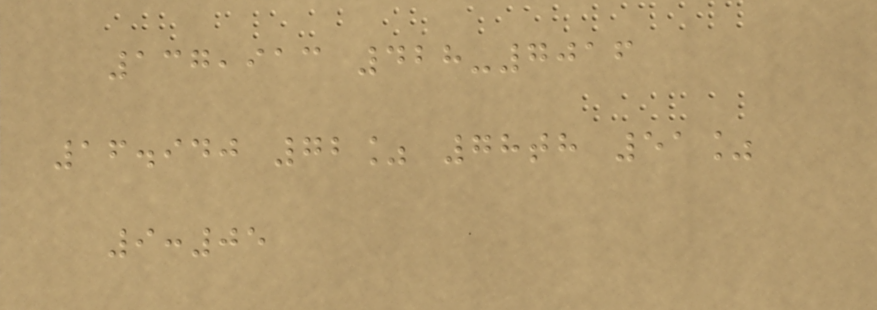137,913 428-7016
16.940 72% 78th 51%
9:05
